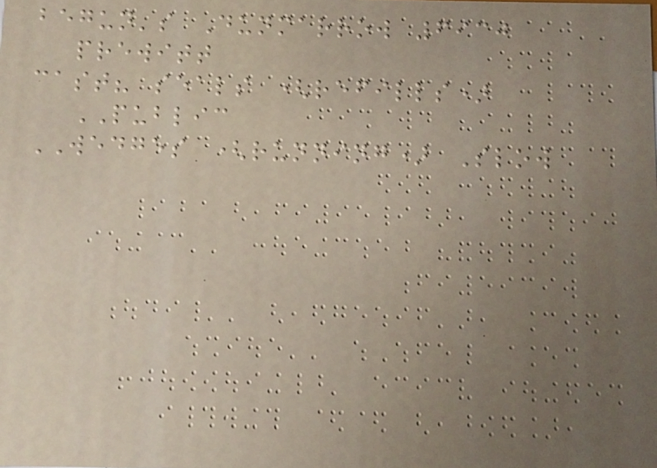begun's Dunmarrow 6930
prewitt
cast? seals (refills)
PUBLIC
WEDGES (running) Slow
